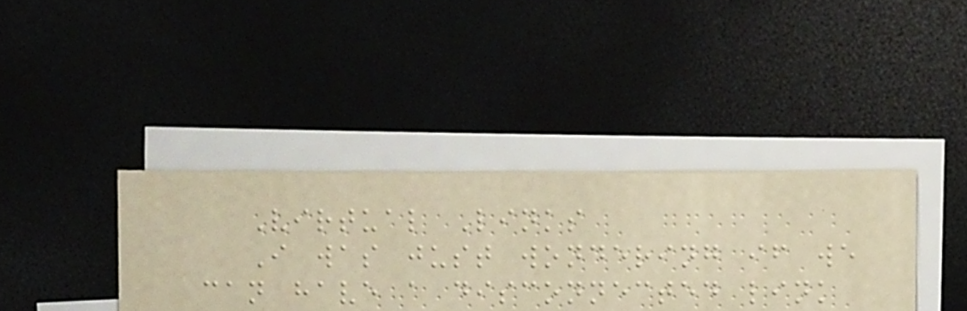Virtual Links
I was just wondering if we
can have a disconnected link
